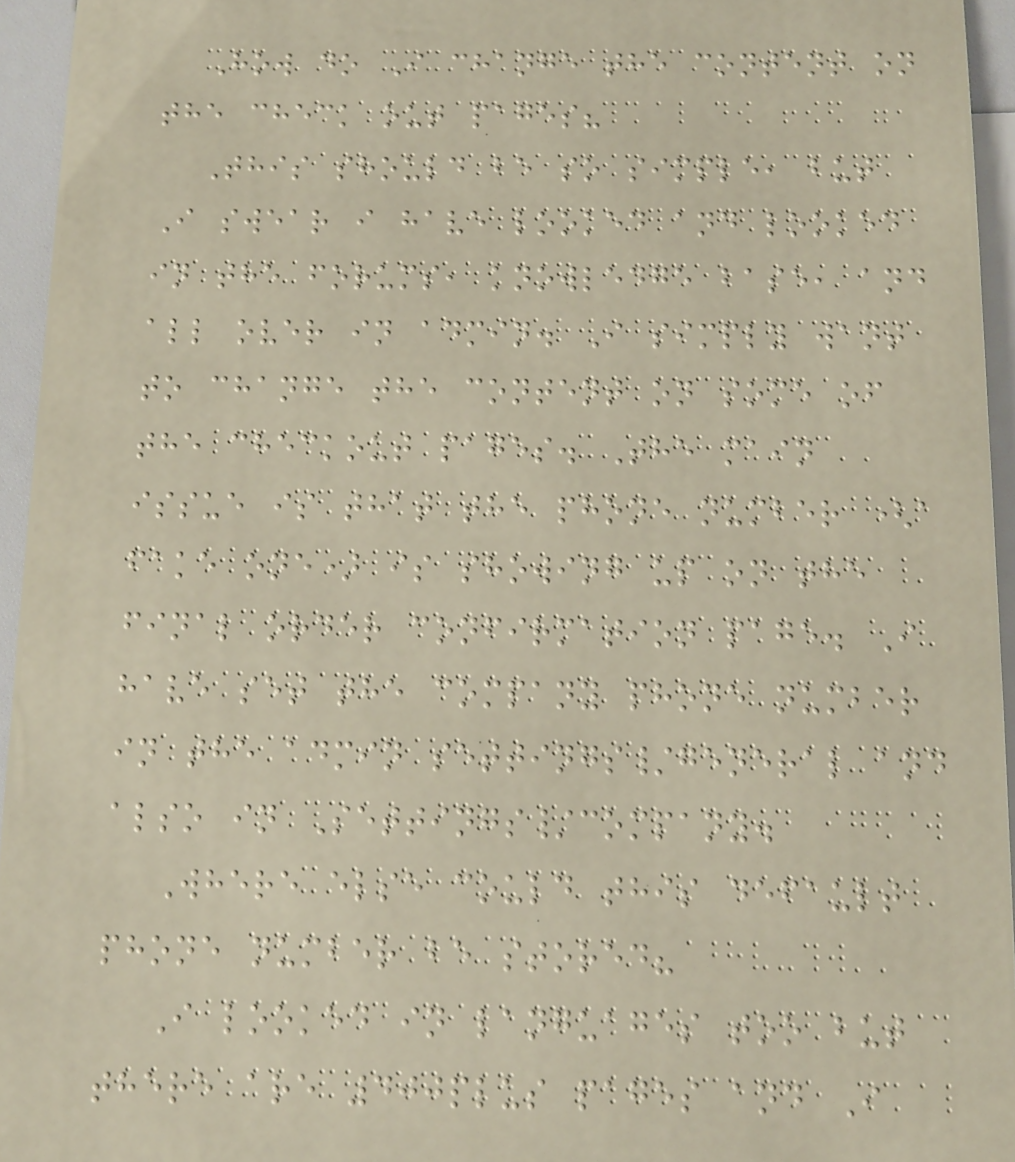How do I change the content on
the check out pages?
This should be so simple, but
I swear i have looked and looked
in the forums, knowledge base, and
all over in admin. I simply want
to change the content on some of
the checkout pages. The main
issue is that the phone number (a
fake one) is showing up on the
final order confirmation page. I
have set the company phone number
in the admin settings/general and
also in Settings/company.
Where else could this default
phone number be stored?
I looked in languages too but
there are 400plus pages and I
